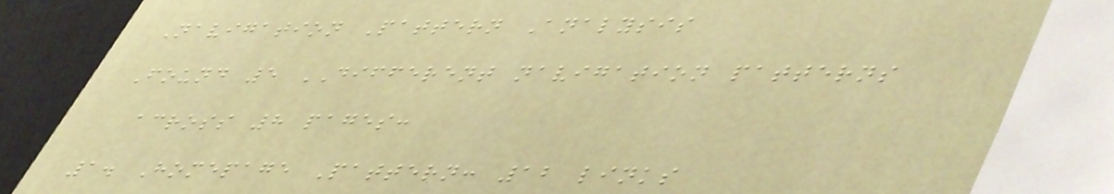Navigation Pattern Analysis
Found 5 DIFFERENT navigation patterns
across 8 pages:
1. Homepage Pattern: 12 links
